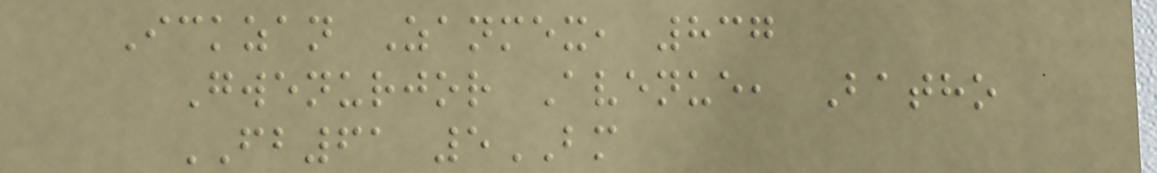Ickzan Zanmex, 837
Gwenurjor Avenue, Batho
FB61 5BM
